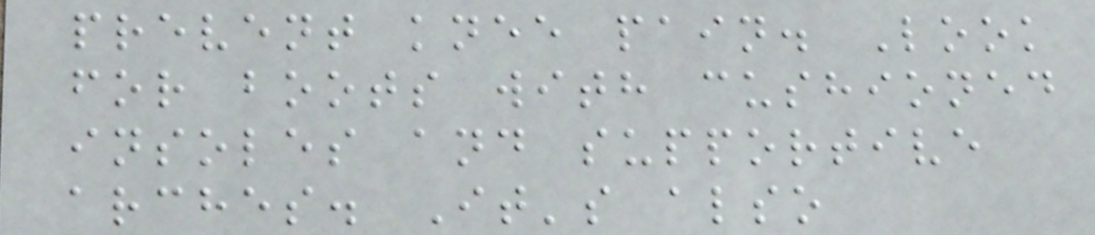prevent knee pain. Look
for boots with cushioned
insoles and supportive
arches. It's also
